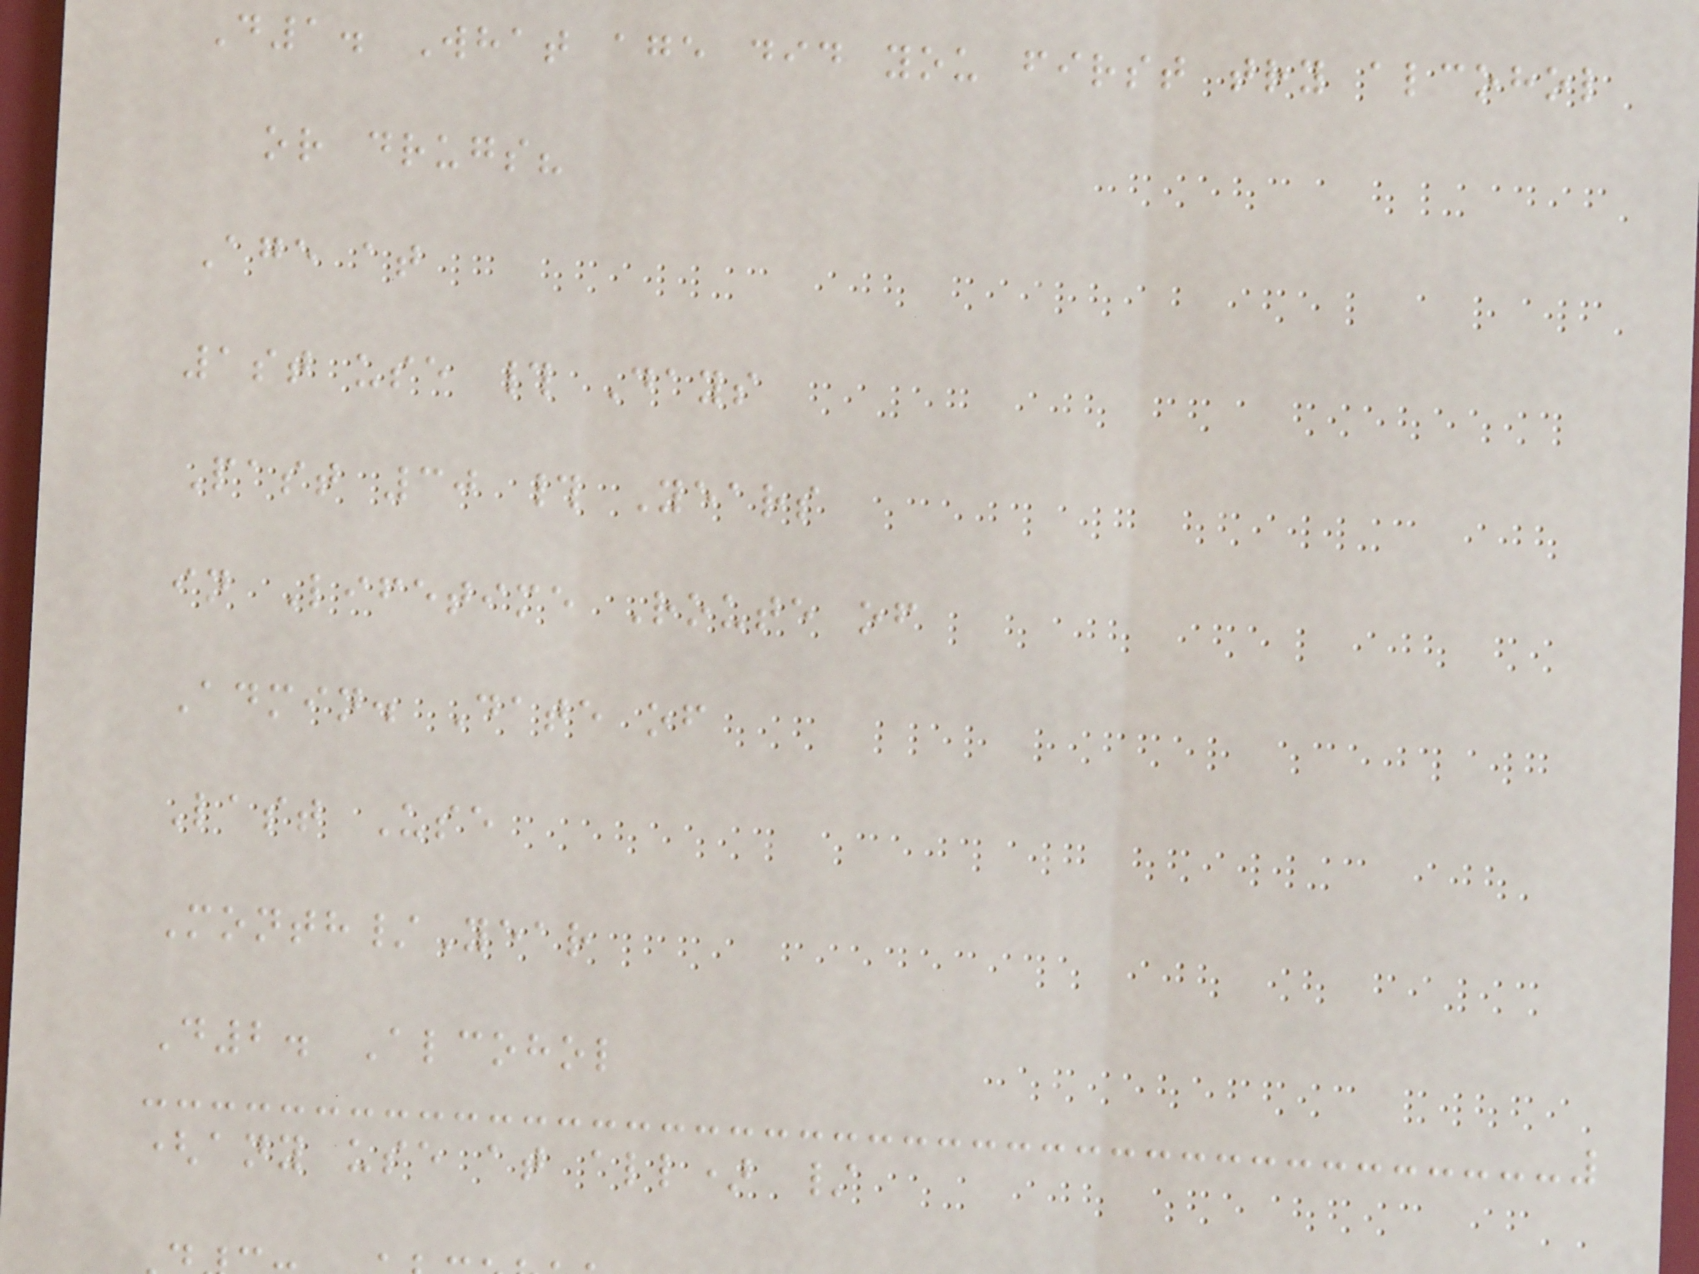D1. What age did you first try alcohol
or drugs?
Age at
1st use # Days
Past 30 # Years
in Lifetime Route of
Admin. Date of
Last Use
Month/Year
D2. Alcohol
(any use at all) /
